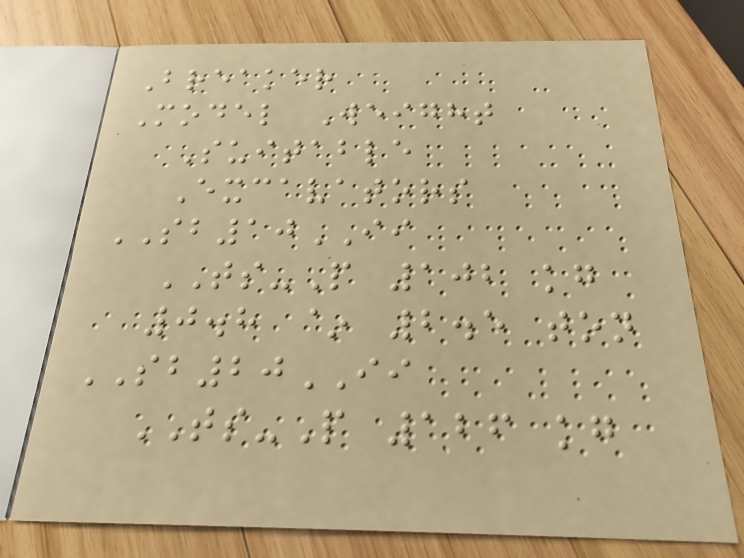Breaker
Model Weight
Suitable
Excavators
SB10II
TS-P 102 kg
0.8 ~ 2.5 ton
SB20II
TS-P 126 kg
